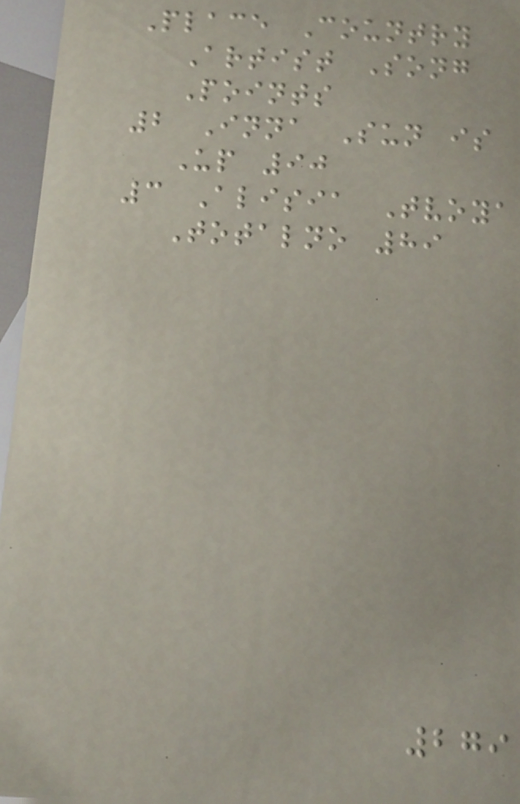Place Country
Artist Song
Points
2 Inna Sun is
Up 90
3 Alisia Tvoya
Totalno 89
279
